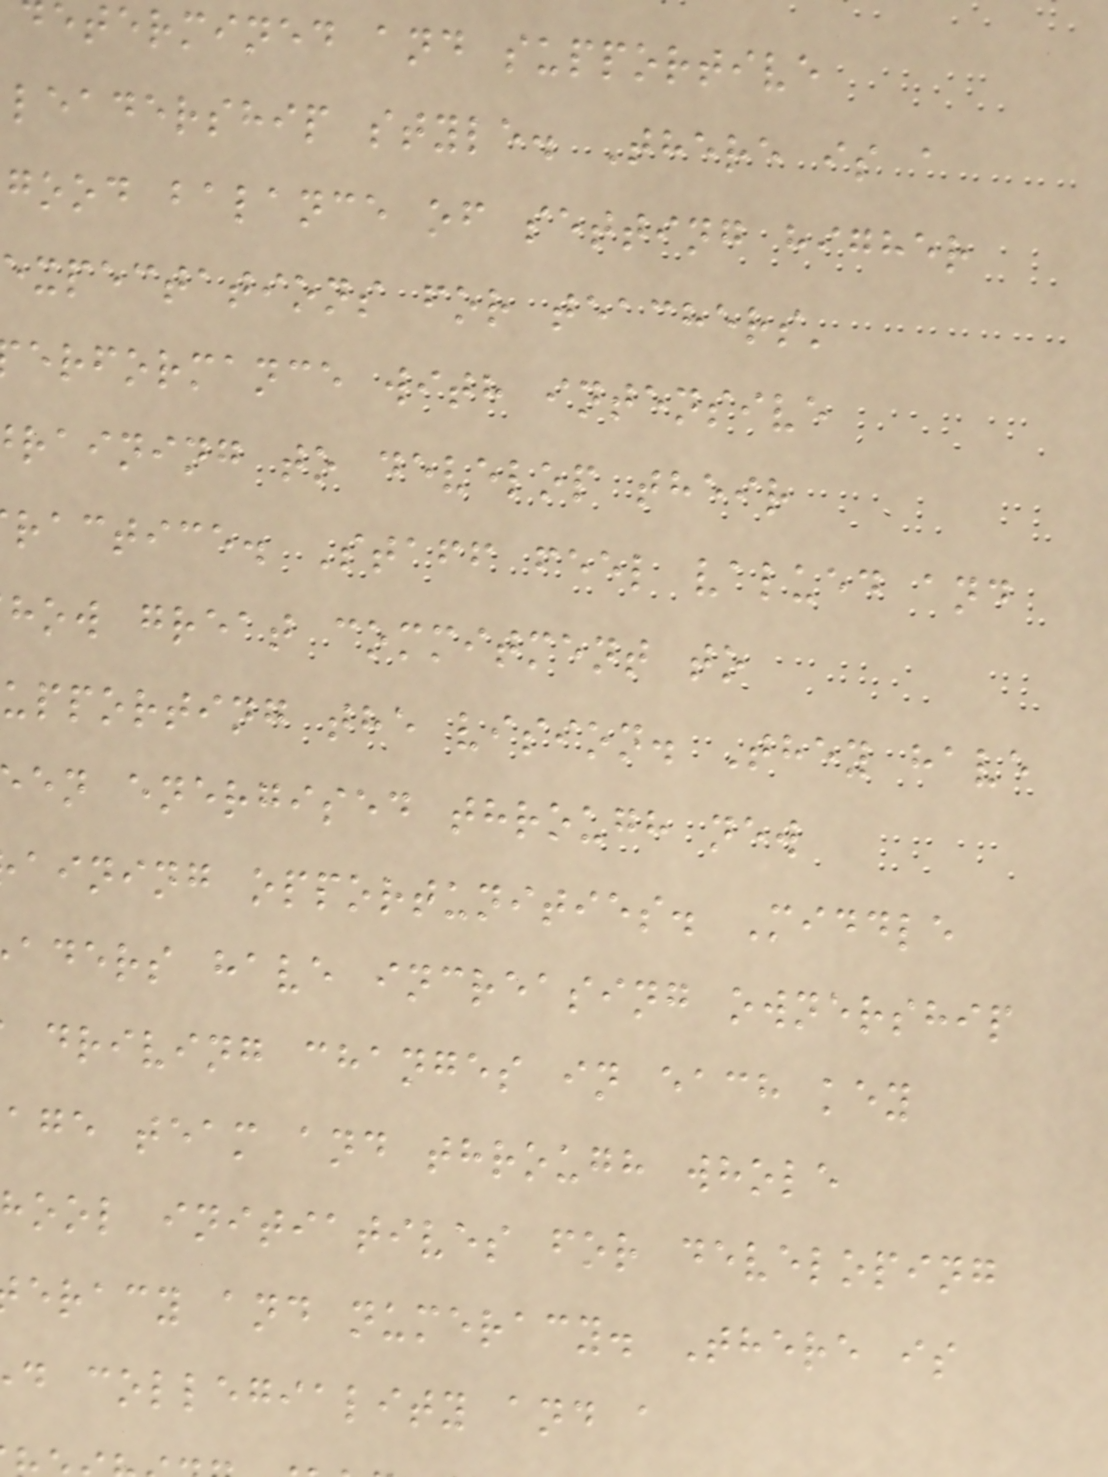etermined and supportive
leadership style. There is a
good balance of setting higher
expectations for teachers'
erformance with intensive
raining to develop their
ractice. Staff feel valued and
how great commitment to
upporting the vision. They have
en energised through new
aining opportunities. Middle
aders have increasing ownership
driving changes in each key
age team and through whole
ool initiatives for developing
eracy and numeracy. There is
d collegiality and a
